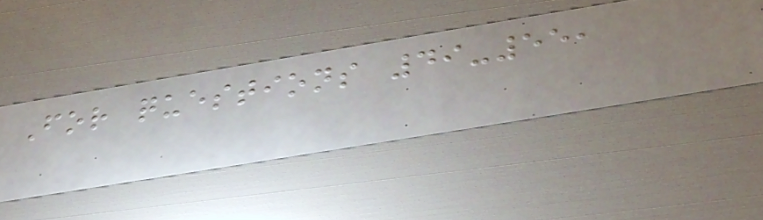For questions 49-55,
